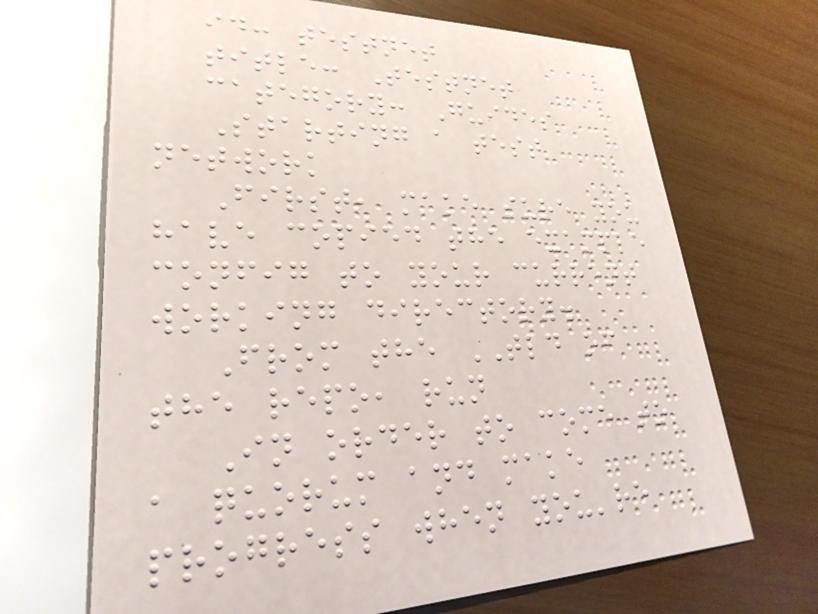id: testnet
title: Testnet
category: Guides
Starting a test
network
First, make sure you
have copied the example
config to your current
working directory.
From the TLD of
the repo, run
In order to come to
a quorum and make
progress when you're
